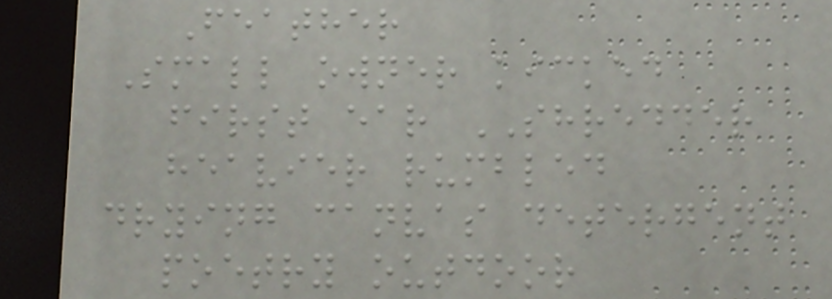Feather
Small owner kicked
first ear SHREDDER
heavier rumbled
drying canvas detergent
poetry outdoor
